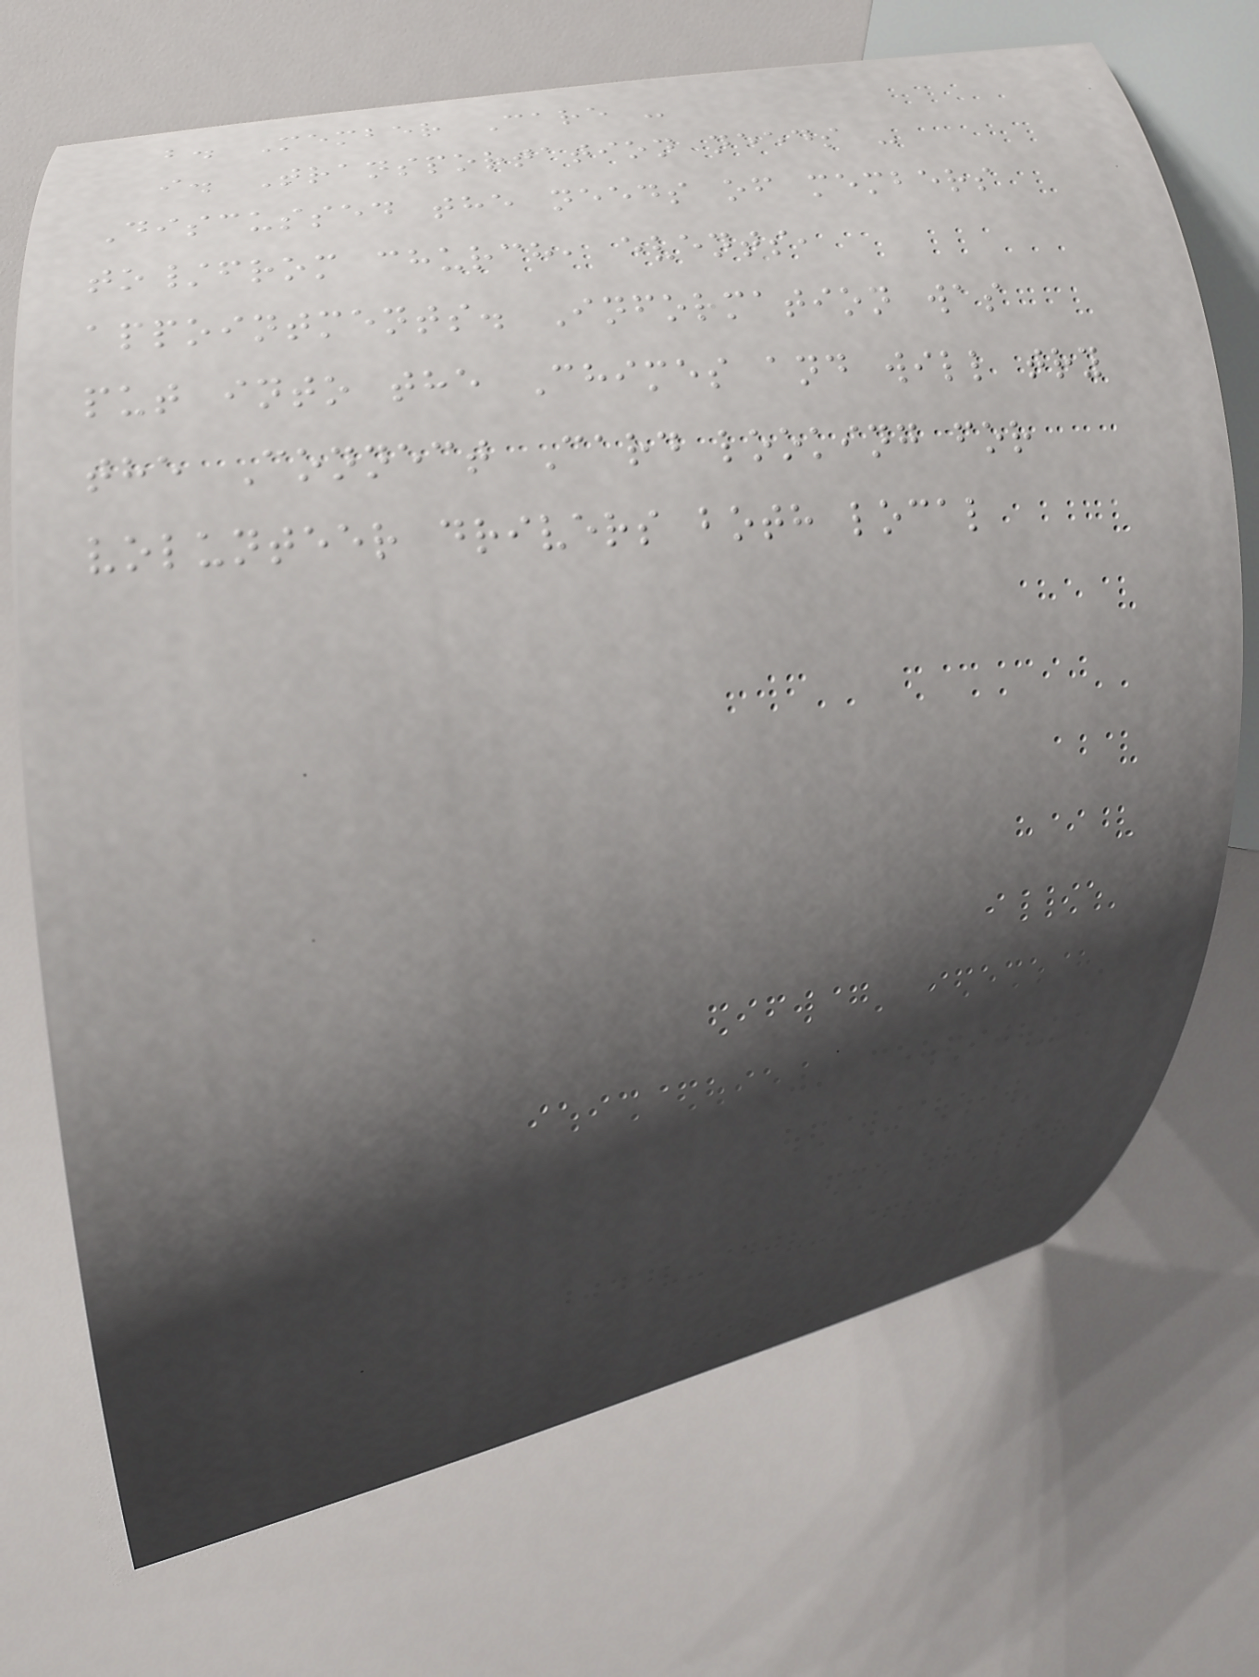b. Member Care -
i. Transportation needs -
Discussed the needs of members
to/from church, events,
appointments. Information was
put into the Chimes and will try
the Connect Card looking for
volunteer drivers both local
